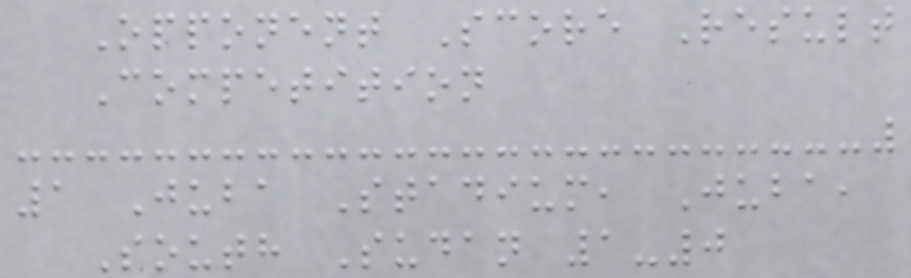Opponent Score Result
Competition
1 Juba Stadium, Juba,
South Sudan 1-0
